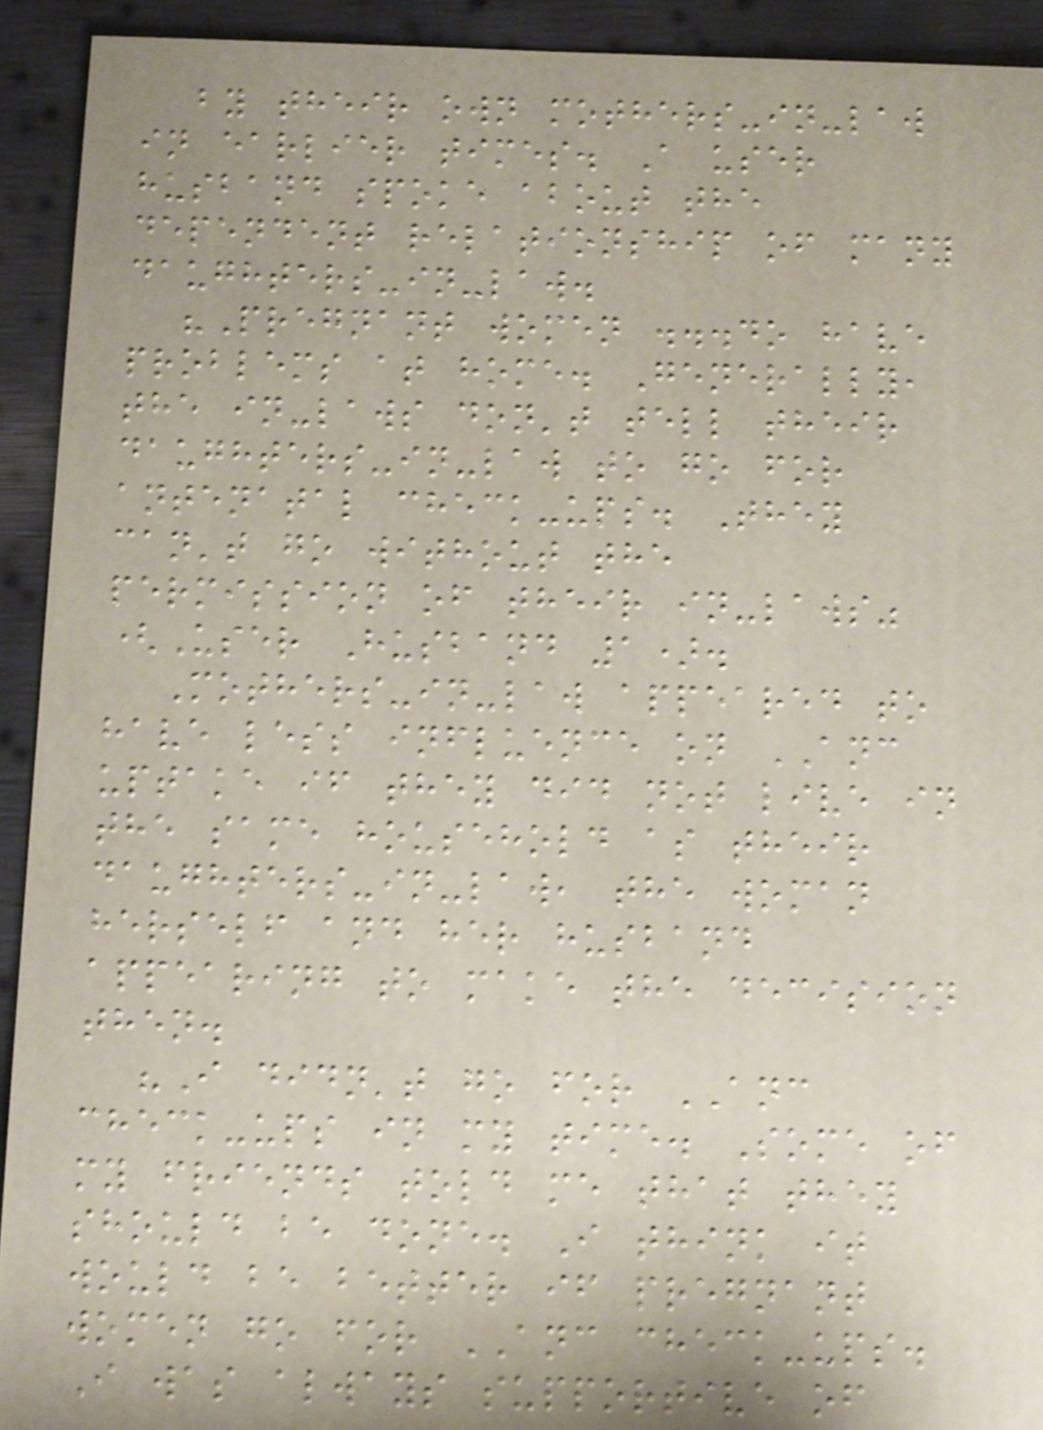by their own mothers-in-law
in earlier times. A user
husband spoke about the
dependent relationship of many
daughters-in-law.
"Pregnant women ...do have
problems at home. Generally,
the in-laws don't tell their
daughters-in-law to go for
antenatal check-ups. They
can't go without the
permission of their in-laws"
(User Husband 1).
Mothers-in-law appeared to
have less influence on ANC
uptake if they did not live in
the same household as their
daughters-in-law, the woman
herself and her husband
appearing to make the decision
then.
"I didn't go for ANC
check-ups in my time. Some of
my friends told me that they
should be done. I think it
would be better if pregnant
women go for ANC check-ups.
I was always supportive of
